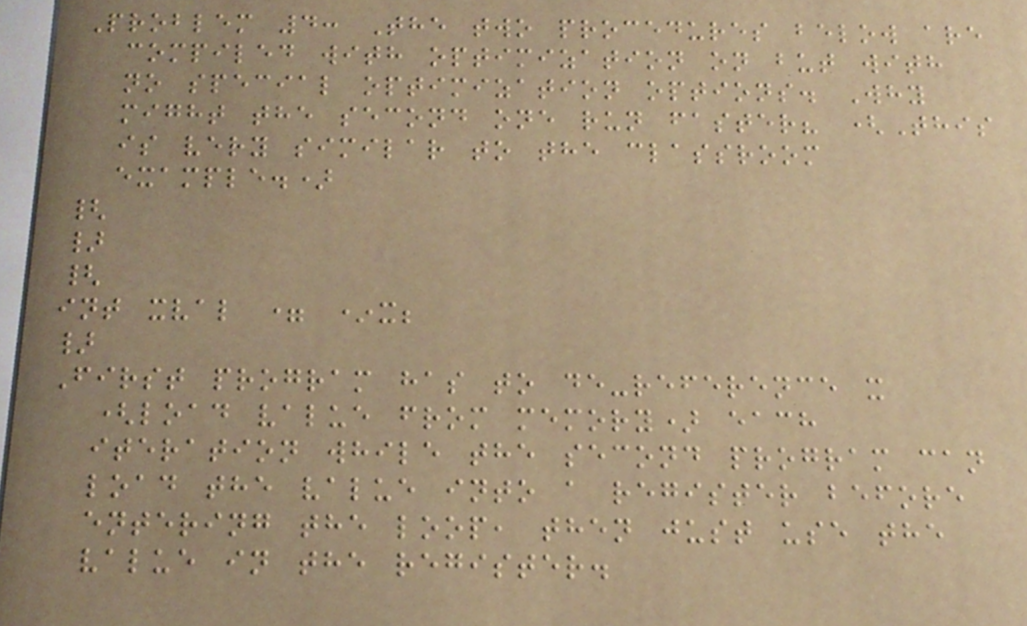Problem 4: The two procedures below are
compiled with optimization on but with
no special optimization options. Why
might the second one run faster? (This
is very similar to the classroom
example.)
{
}
{
int xval = *x;
}
First program has to de-reference x
(load value from memory) each
iteration while the second program can
load the value into a register before
entering the loop, then just use the
value in the register.
